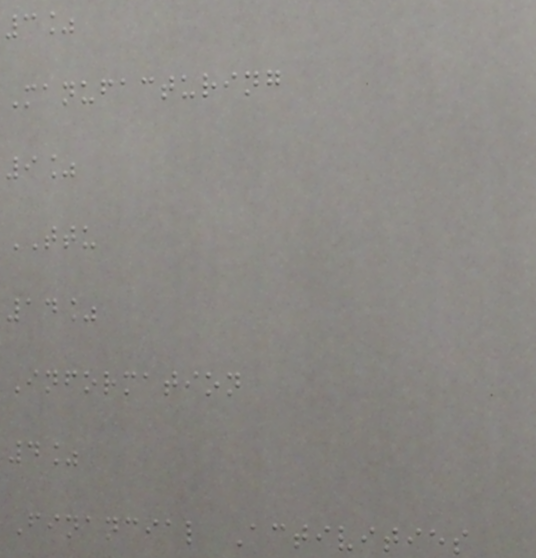3%
Manufacturing
9%
TTU
14%
Information
4%
Financial Activities
